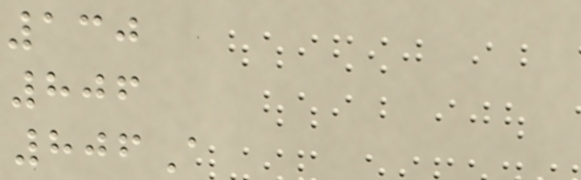130
806
806A
